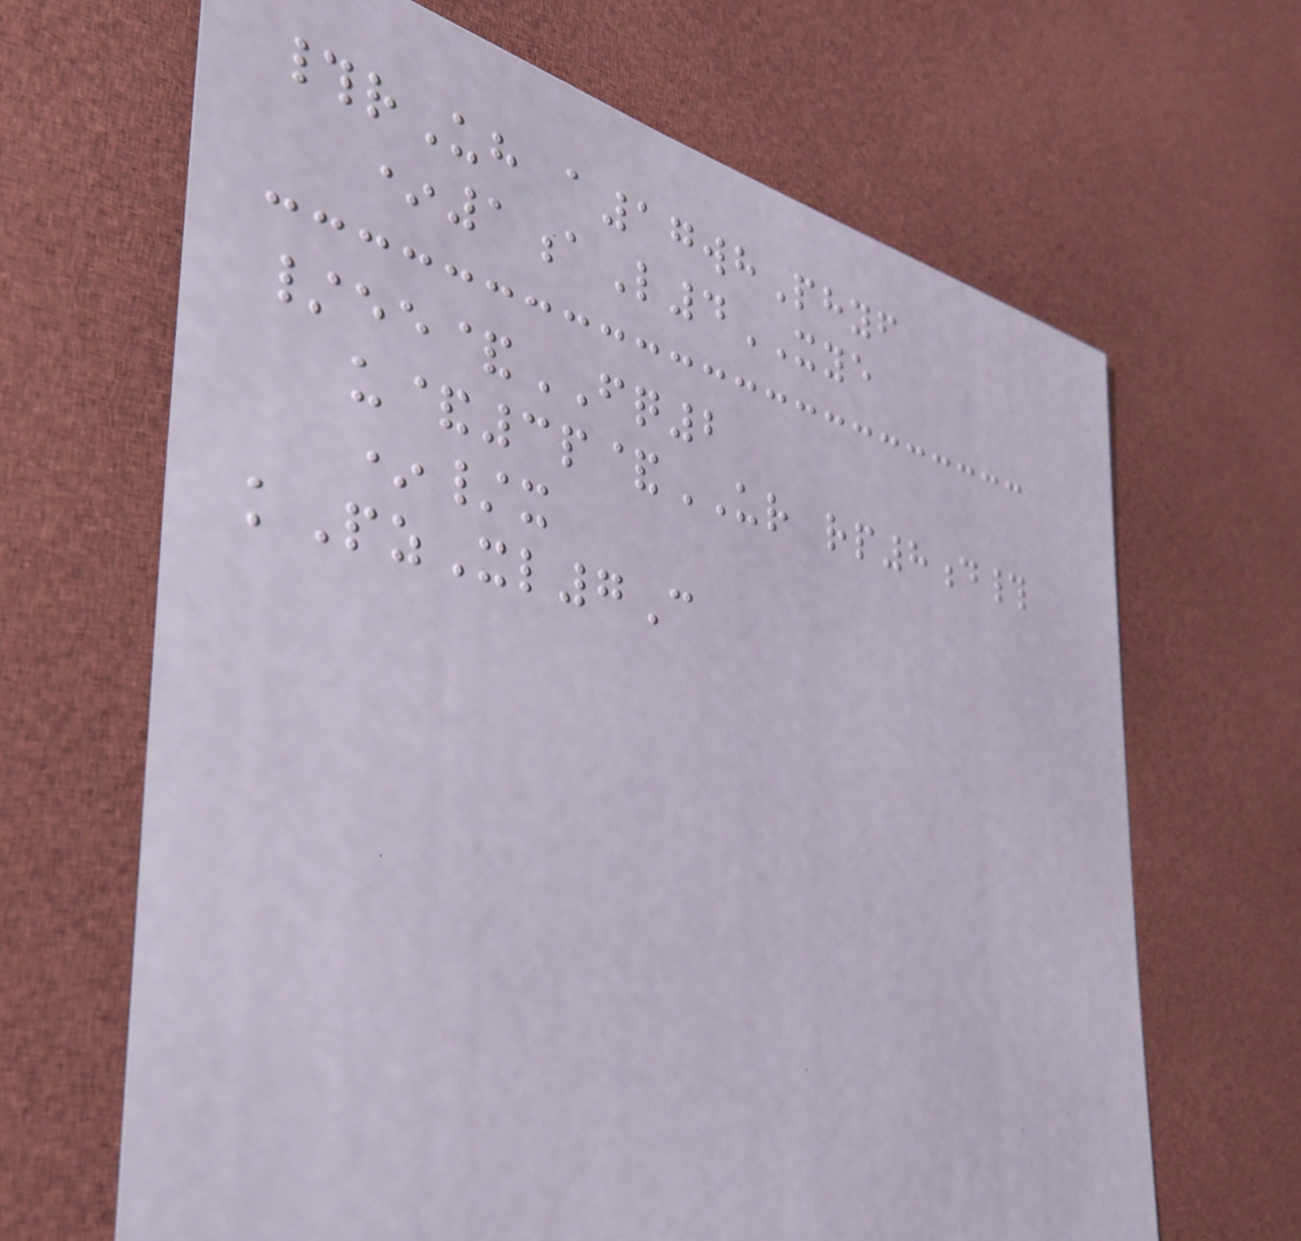#rUh a17whPhyf
*1aL4XYE
/ee&FQ2
u&3p&UR rp8d#
*/x
kPzXl7C
